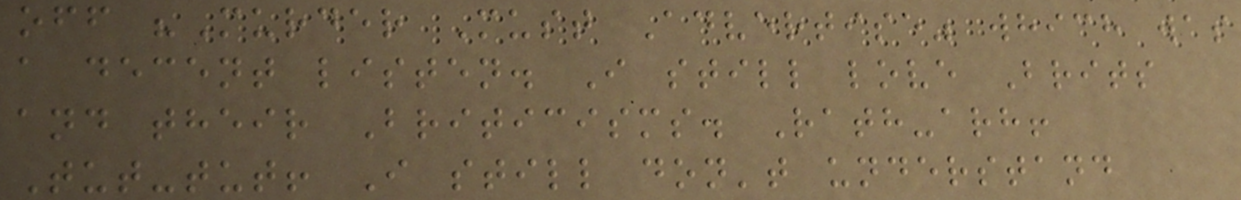off "Murder Must Advertise" which was
a decent listen. I still love Brits
and their Briticisms. Rath-arh!
Tut-tut! I still don't understand
